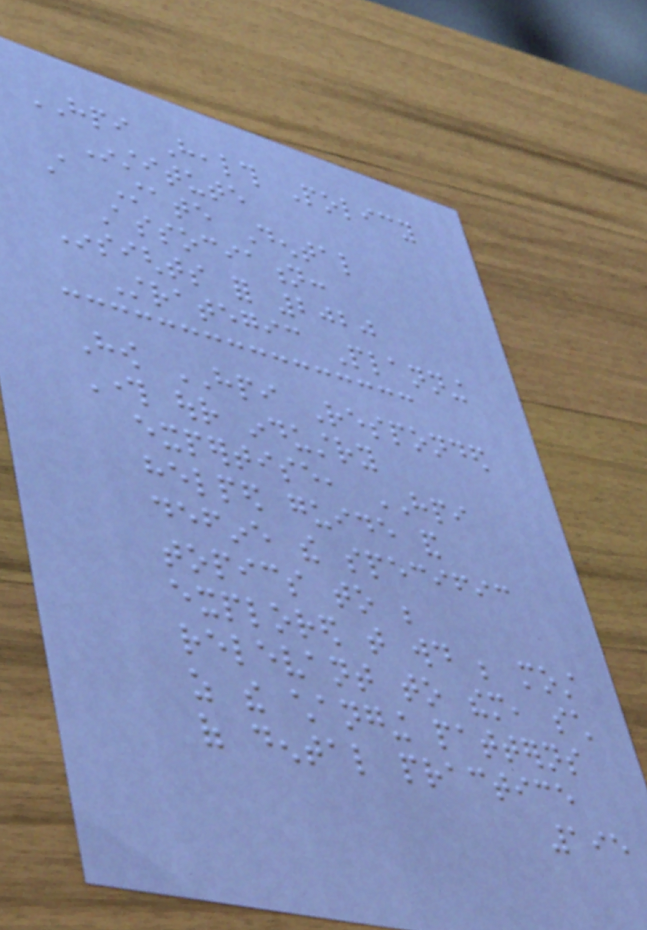HPI Health Policy
Institute
A State Dental
Association:
Insights for 2020
Strategic Planning
How HPI Responded
Through our industry
expertise, HPI
helped guide and
define the specific
topics to be
explored that would be most
relevant to them, such
as the changing patterns
of dental practice
195
